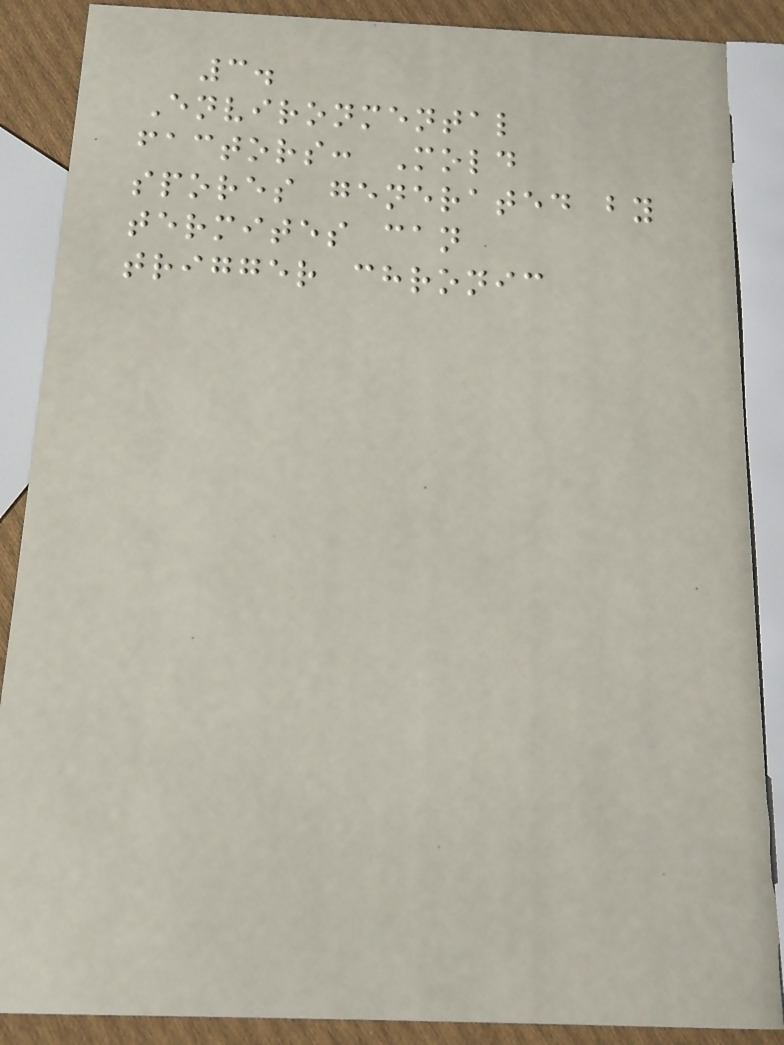3.
Environmental
factors: Mold
spores generated by
termites can
trigger chronic
